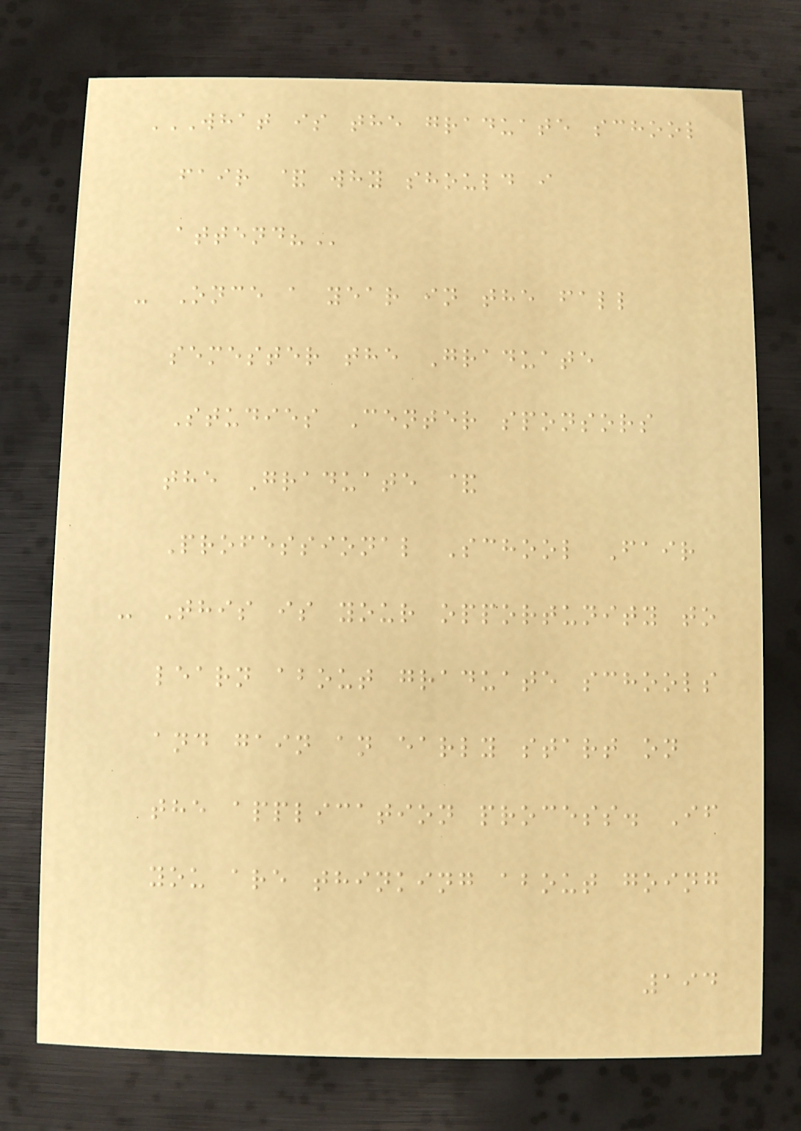WHAT IS THE GRADUATE SCHOOL
FAIR & WHY SHOULD I
ATTEND?
- Once a year in the fall
semester the Graduate
Studies Center sponsors
the Graduate &
Professional School Fair
- This is your opportunity to
learn about graduate schools
and gain an early start on
the application process. If
you are thinking about going
194
